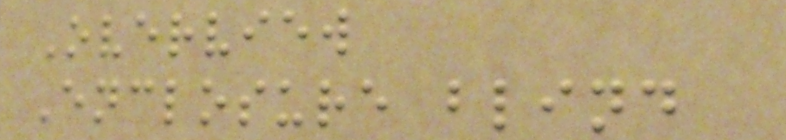Overview
Enclosure blind
